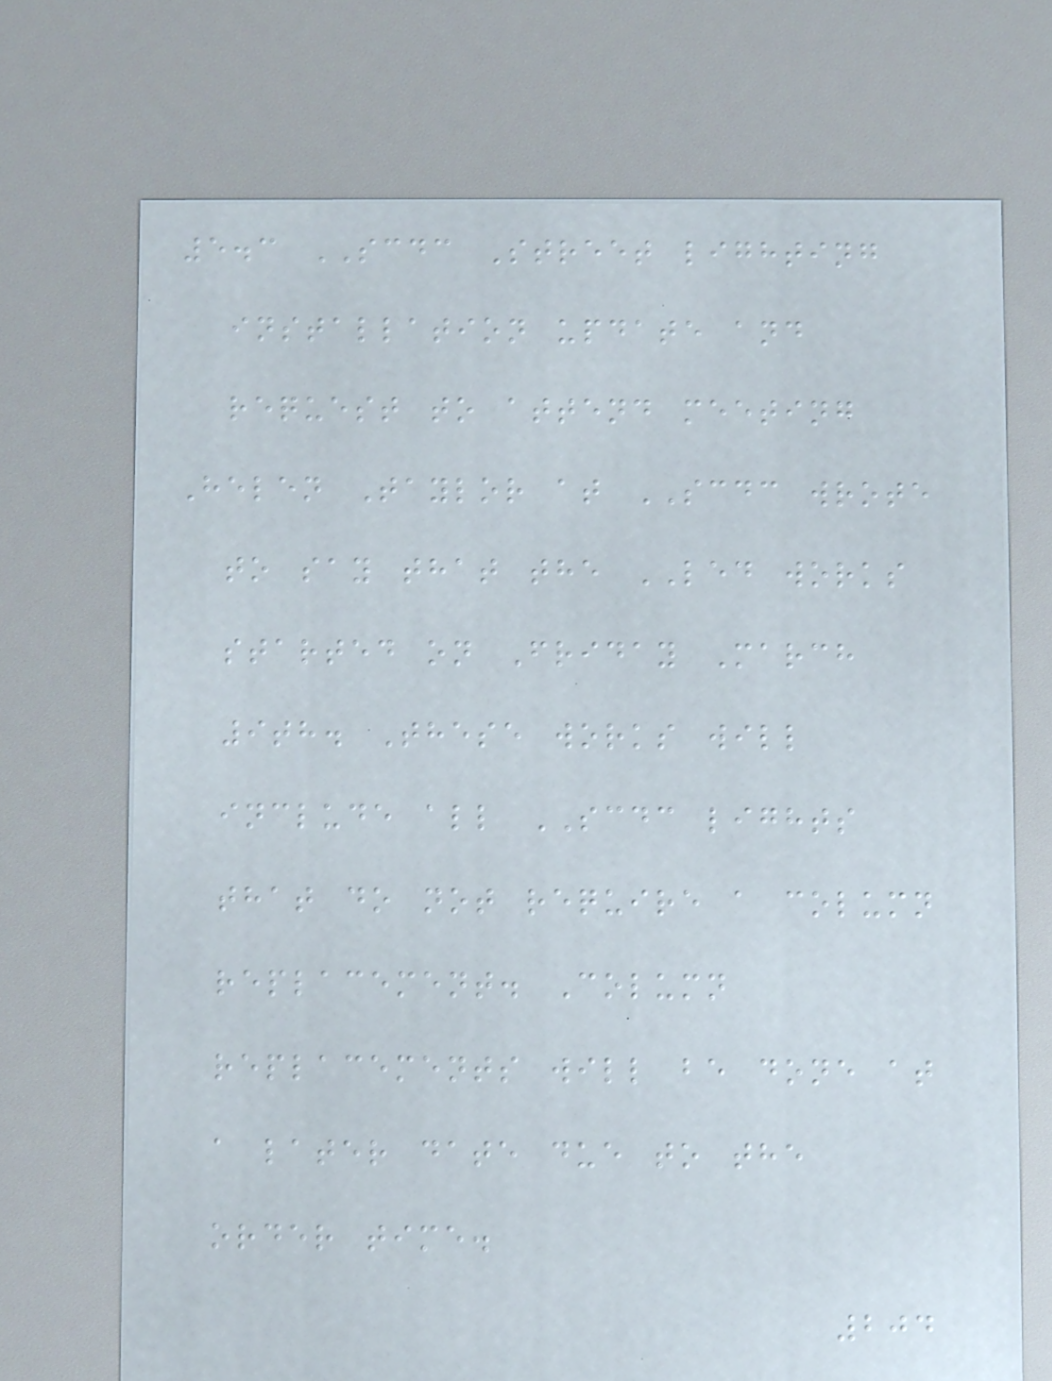5.3 SCDC Street lighting
installation update and
request to attend meeting
Helen Taylor at SCDC wrote
to say that the LED works
started on Friday March
9th. These works will
include all SCDC lights
that do not require a column
replacement. Column
replacements will be done at
a later date due to the
order time.
204
